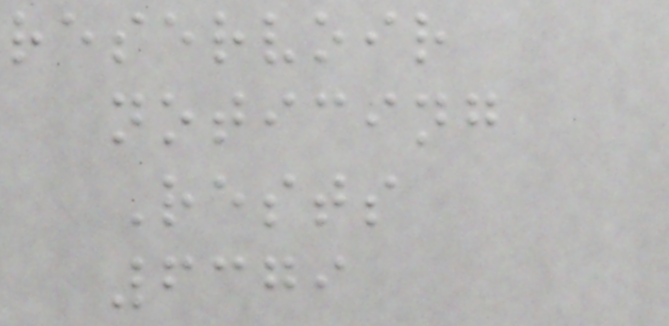reservoir
noticing
Rests
6379
